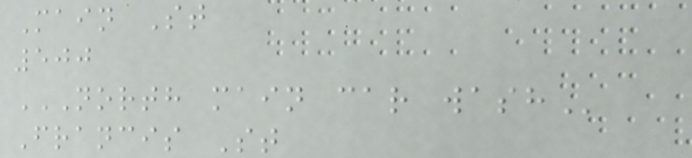Main St
500
NORTH MAIN CAR WASH
Francis St
